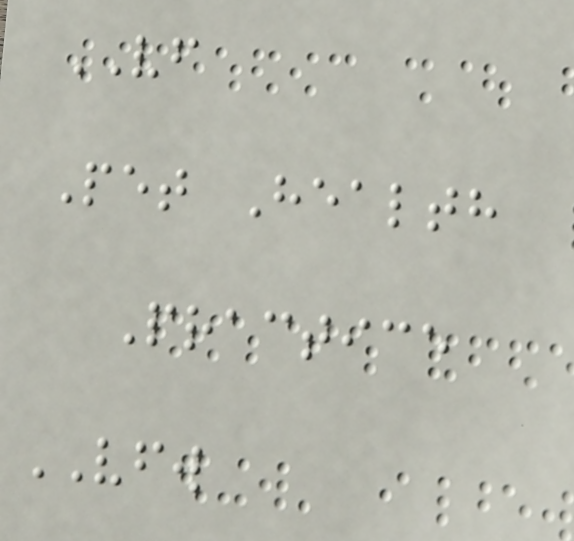VF
Pet Health
Practice
VFW
